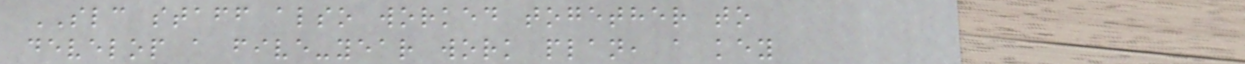SLC staff also worked together to
develop a five-year work plan, a key
